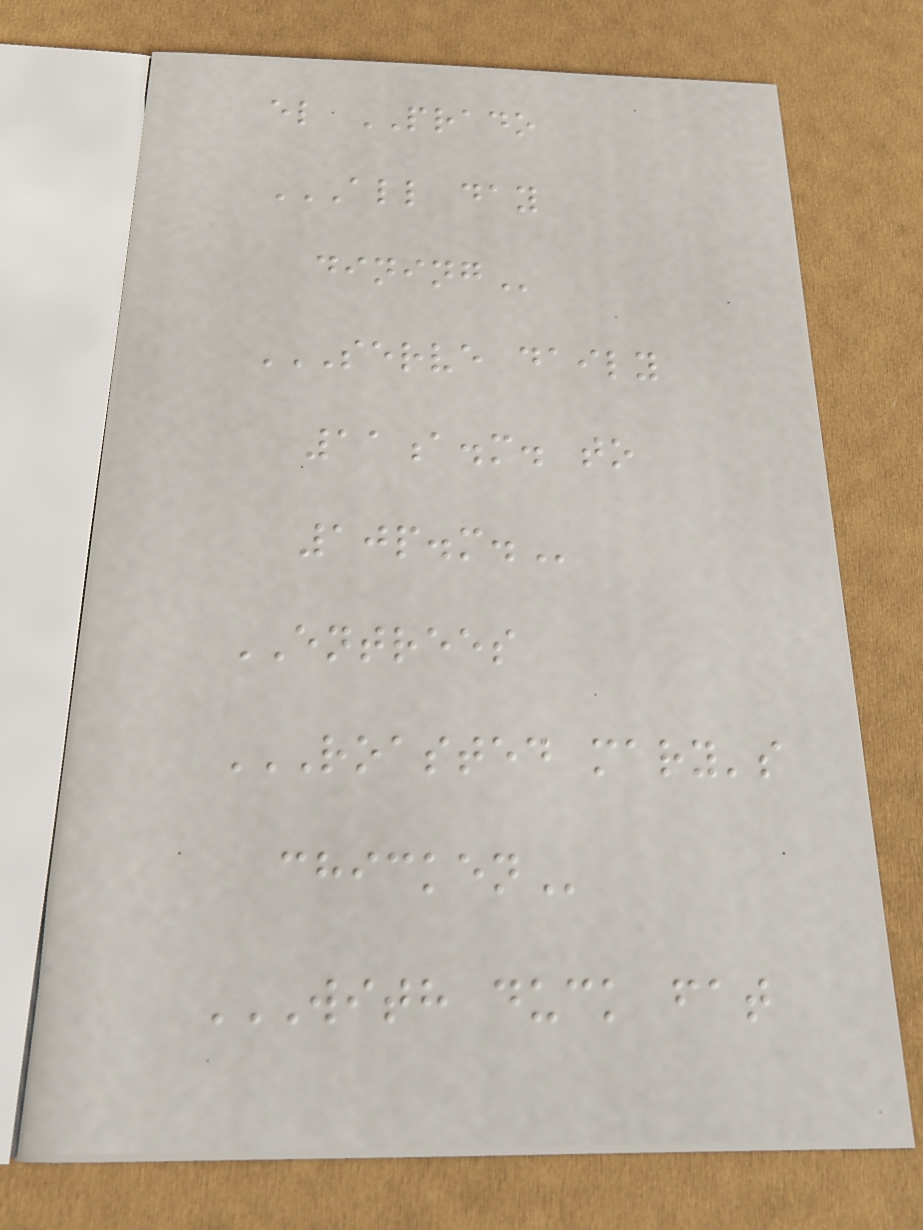el PRADO
ALL DAY
DINING
SERVE DAILY
11A.M. TO
10P.M.
ENTREES
ROASTED MARY'S
CHICKEN
WITH DUCK FAT
